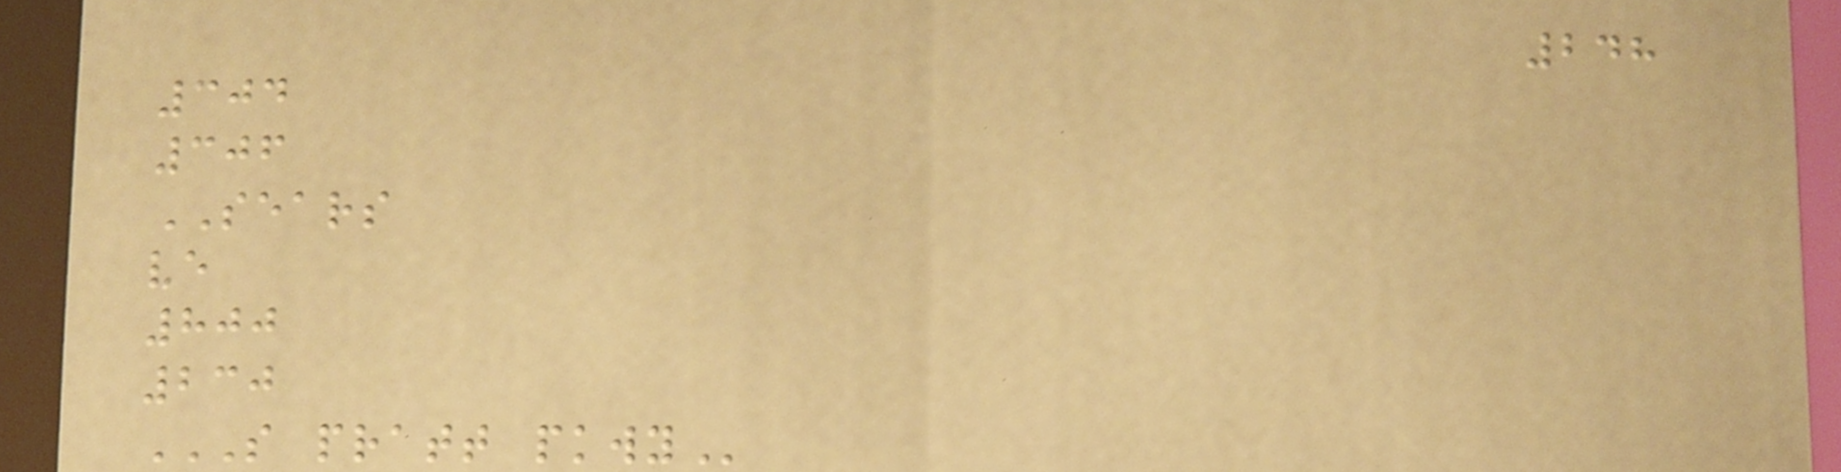248
304
306
SEARS
ve
800
230
S PRATT PKWY
